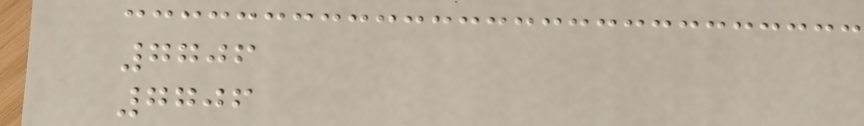7706
7706
